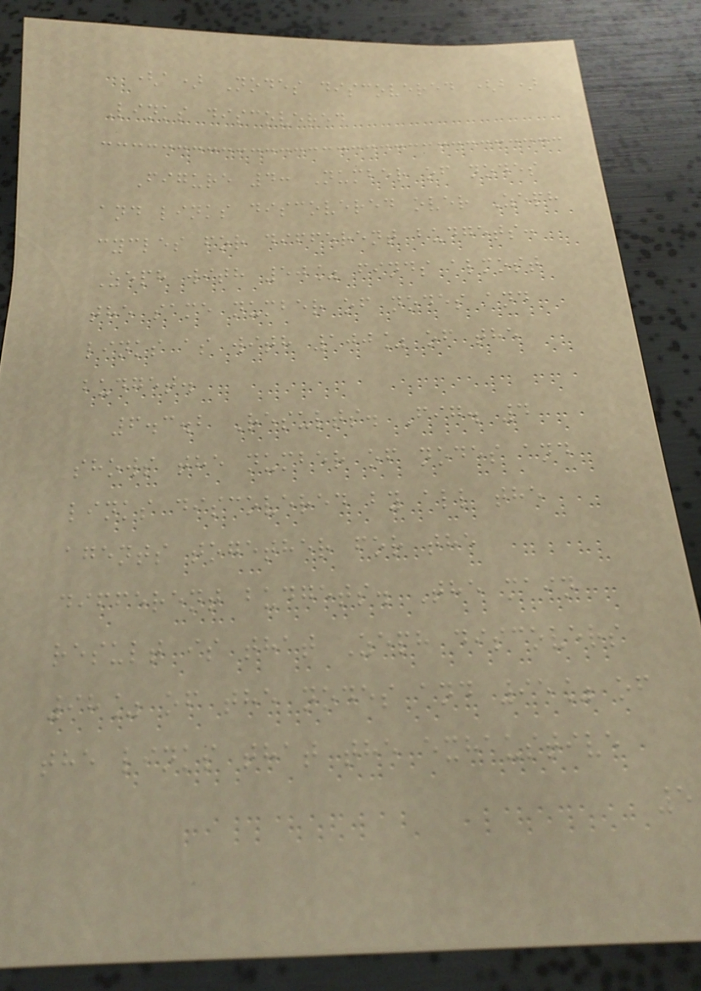(a) Nodes discovered (b)
Links discovered
Figure 4: Number of nodes
and links discovered over Zeph
cycles for different budgets:
Zeph with 50% finds almost
the same number of nodes and
links as with 100% of the
budget.
6.3.2 Results. Fig. 4
shows the number of nodes and
links discovered by all the
agents together for the
different budgets. The main
result is that Zeph discovers
98% of the nodes and 95% of
the links that the exhaustive
5
